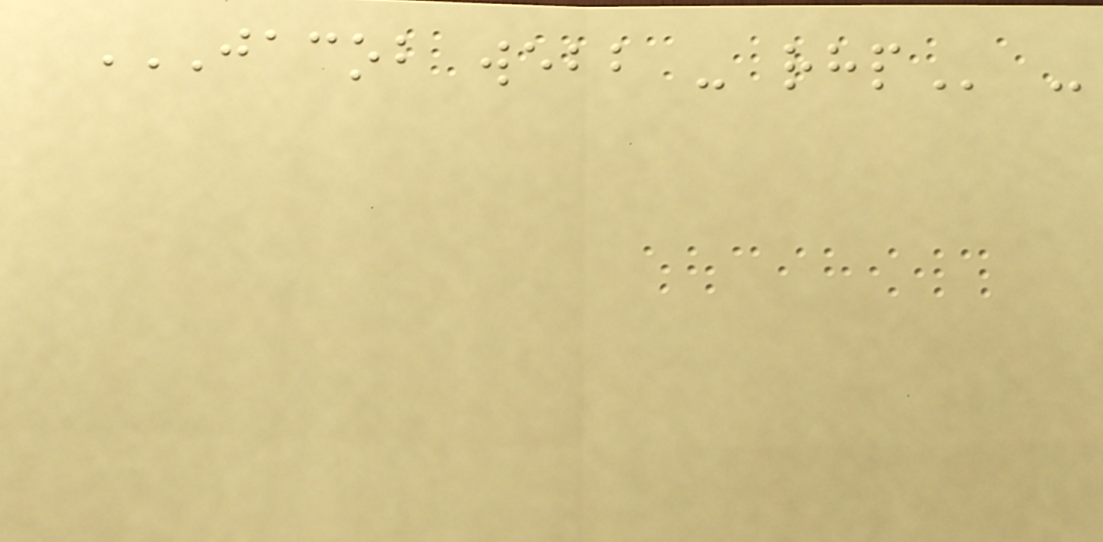JACOB WEBB - RHP -
